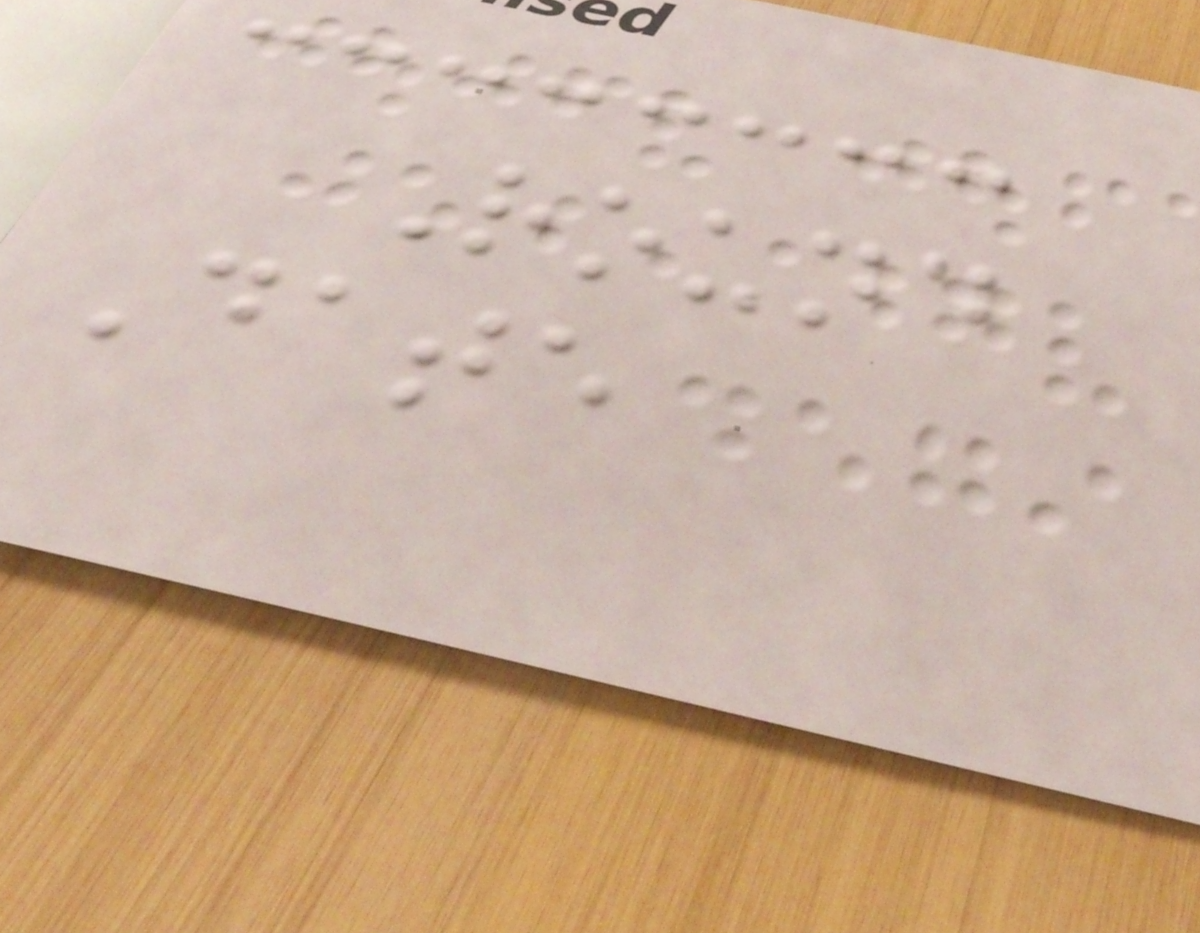Round
Date
